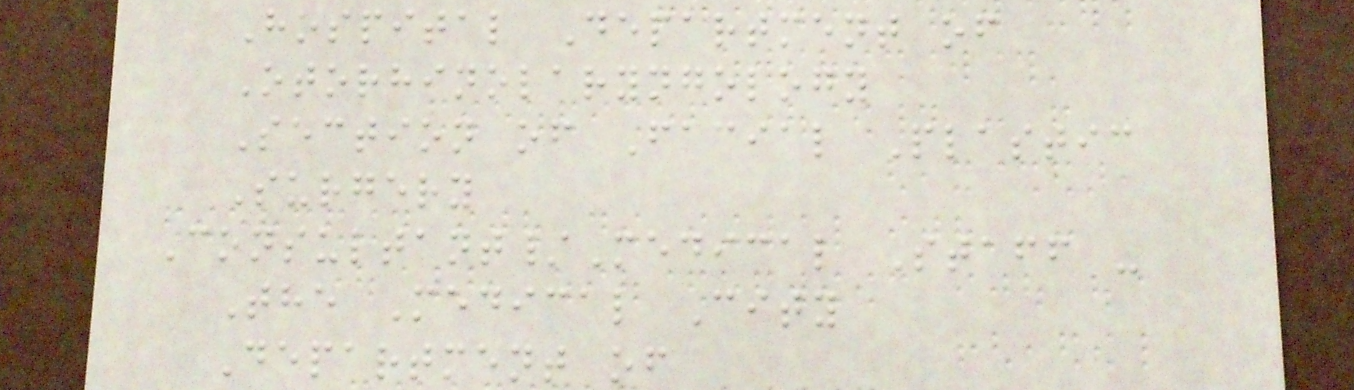Hospital Department of
Otorhinolaryngology
Section of Facial Plastic
Surgery
Consultant/Medical Staff -
The Medical City
Department of
